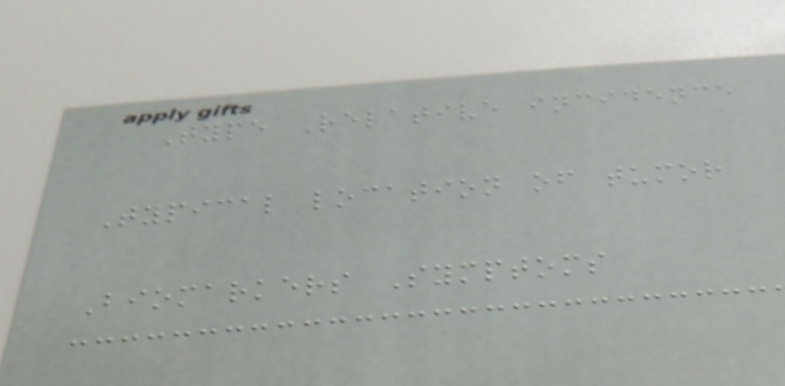Type Relative incidence
Typical location of tumor
Biomarkers Symptoms
